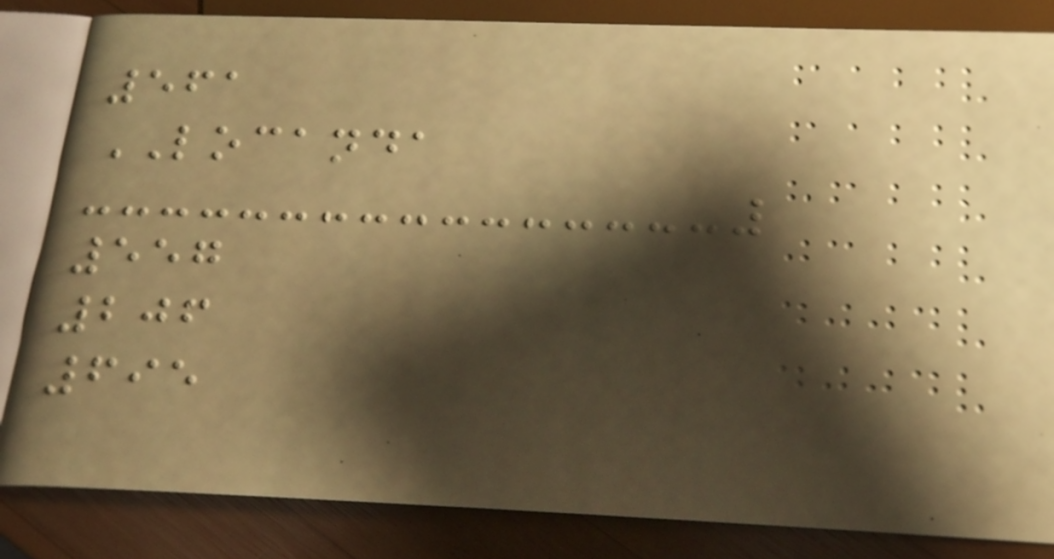561
LOCANDA
557
206
695
